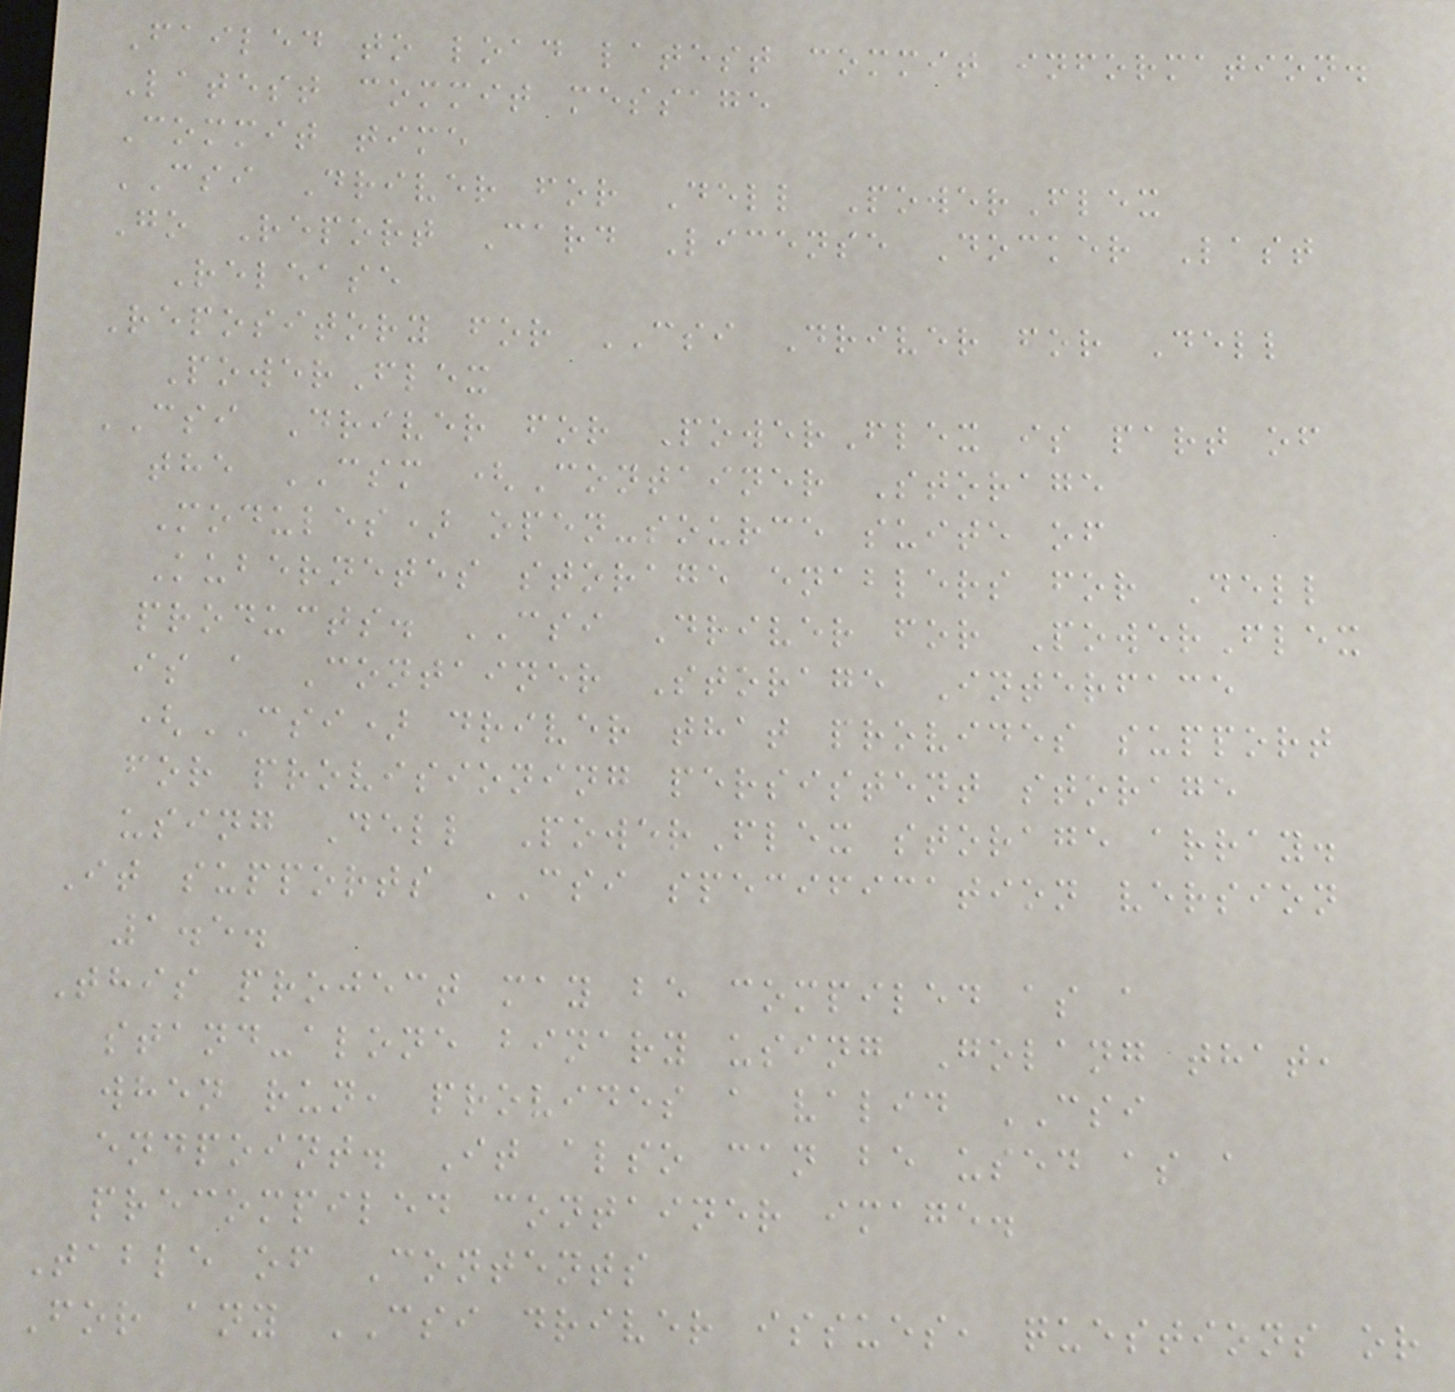Failed to load latest commit information.
Latest commit message
Commit time
CSI Driver for Dell PowerFlex
Go Report Card License Docker Last
Release
Repository for CSI Driver for Dell
PowerFlex
CSI Driver for PowerFlex is part of
the CSM (Container Storage
Modules) open-source suite of
Kubernetes storage enablers for Dell
products. CSI Driver for PowerFlex
is a Container Storage Interface
(CSI) driver that provides support
for provisioning persistent storage
using Dell PowerFlex storage array.
It supports CSI specification version
1.5.
This project may be compiled as a
stand-alone binary using Golang that,
when run, provides a valid CSI
endpoint. It also can be used as a
precompiled container image.
Table of Contents
For any CSI driver issues, questions or
